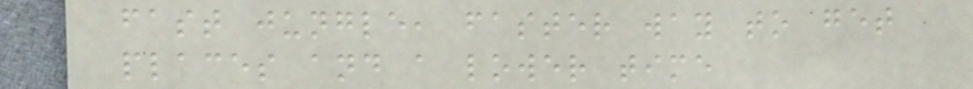fast jungle, faster way to get
places and a lower time
